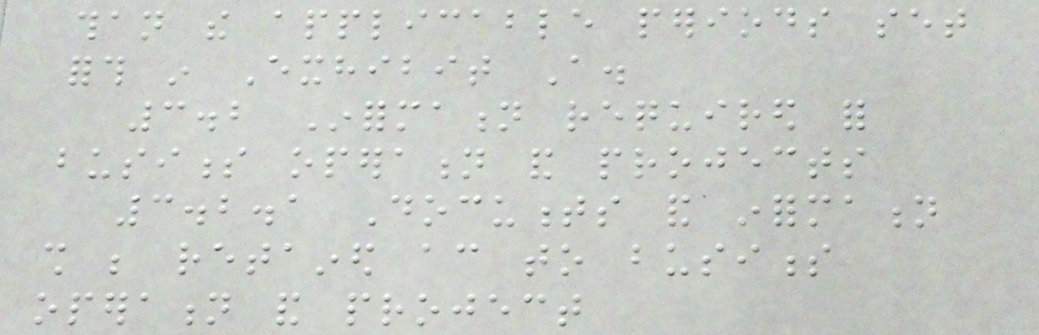than the applicable periods set
forth in Exhibit A.
3.2 Information required for
business operation and projects
3.2.1 Documents and information
shall be retained according to business
operation and project
